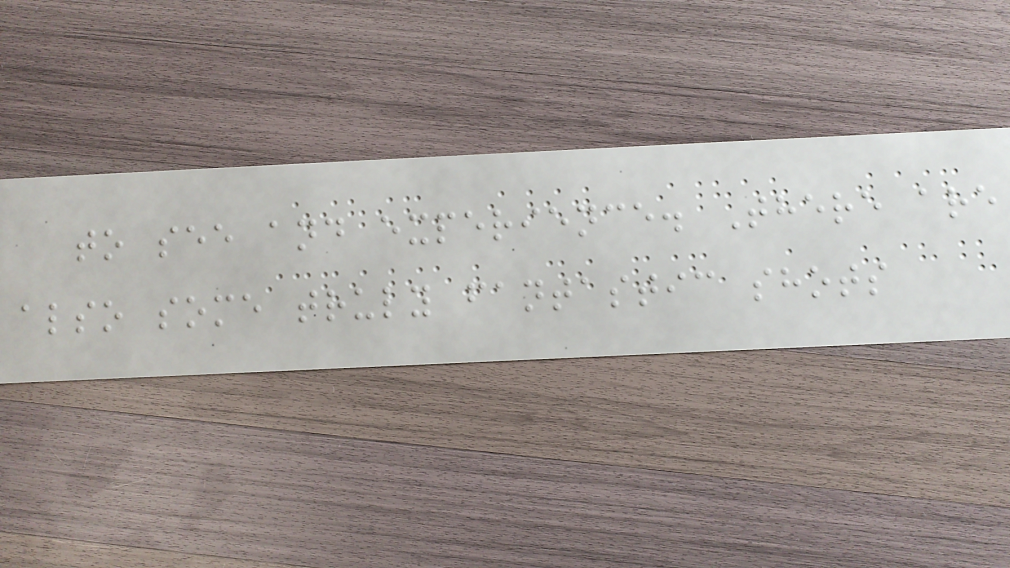to see and experience. There are
also some truly fantastic shots
